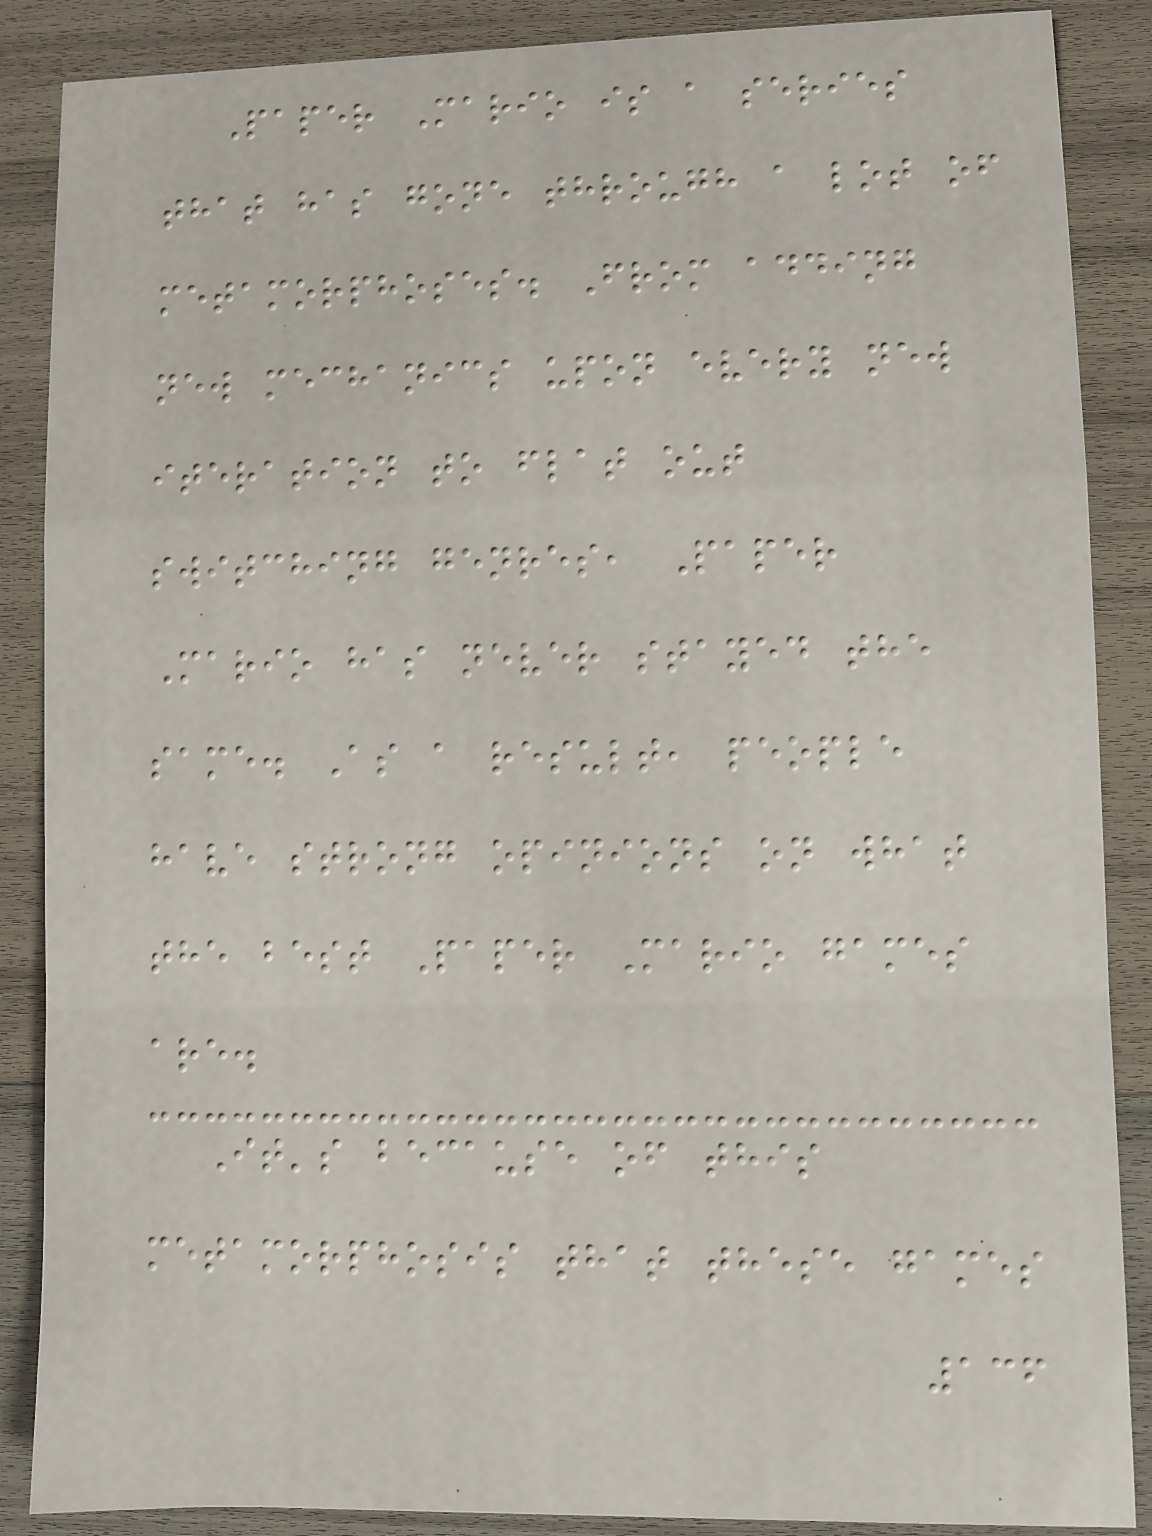Paper Mario is a series
that has gone through a lot of
metamorphoses. From adding
new mechanics upon every new
iteration to flat out
switching genres, Paper
Mario has never stayed the
same. As a result, people
have strong opinions on what
the best Paper Mario games
are.
It's because of this
metamorphosis that these games
136
